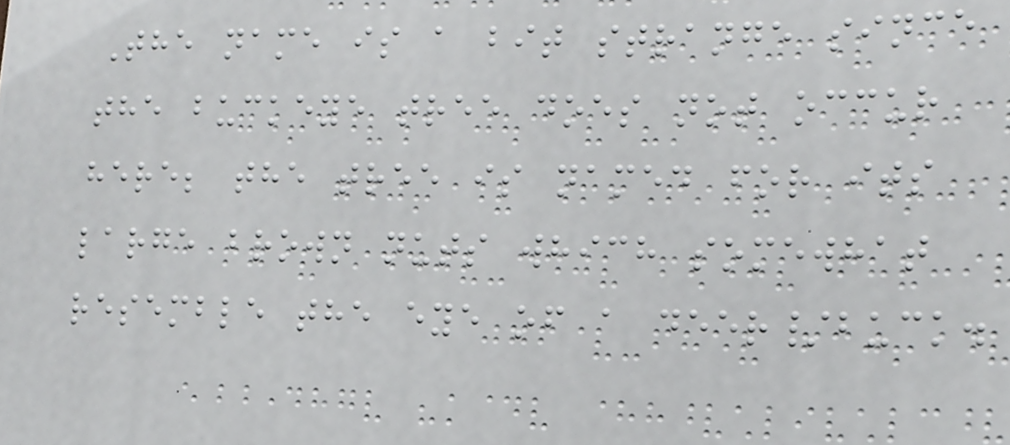The name is a bit strange since
the buckeye tree does not occur
here; the tree is named for its
large brown nuts which somewhat
resemble the eye of a deer/buck.
